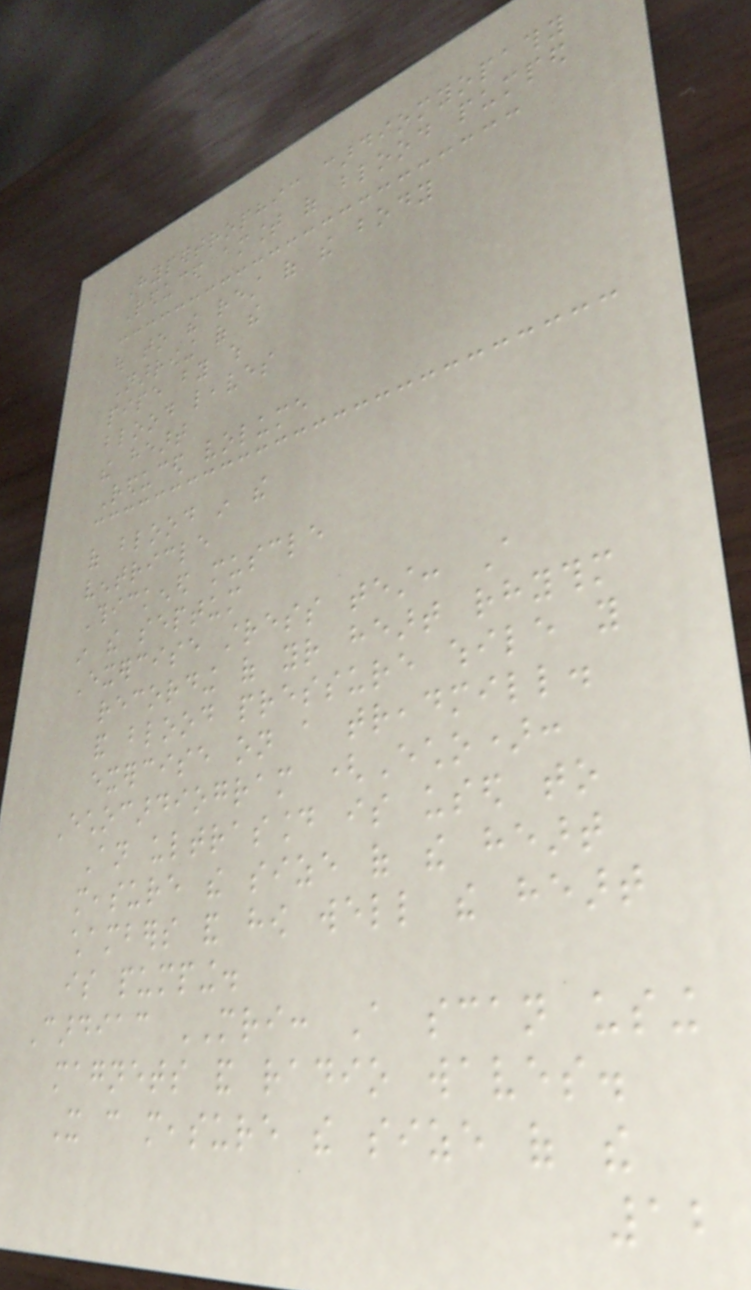Hypertrophic cardiomyopathy
Reduced amount of blood pumped
out to the rest of the body
Narrowing of the
pipe by which
blood leaves
the heart
Reduced volume
of blood in the
ventricle
Thickened muscle
in the septum
Exercise stress test: A
recording of your heart rhythm
and blood pressure while you
exercise on a treadmill.
Echocardiogram (Echo):
An ultrasound is used to
measure the size of the heart
chambers and how well the heart
is pumping.
Cardiac MRI: A scan using
magnets and radio waves.
It can measure the size of the
12
